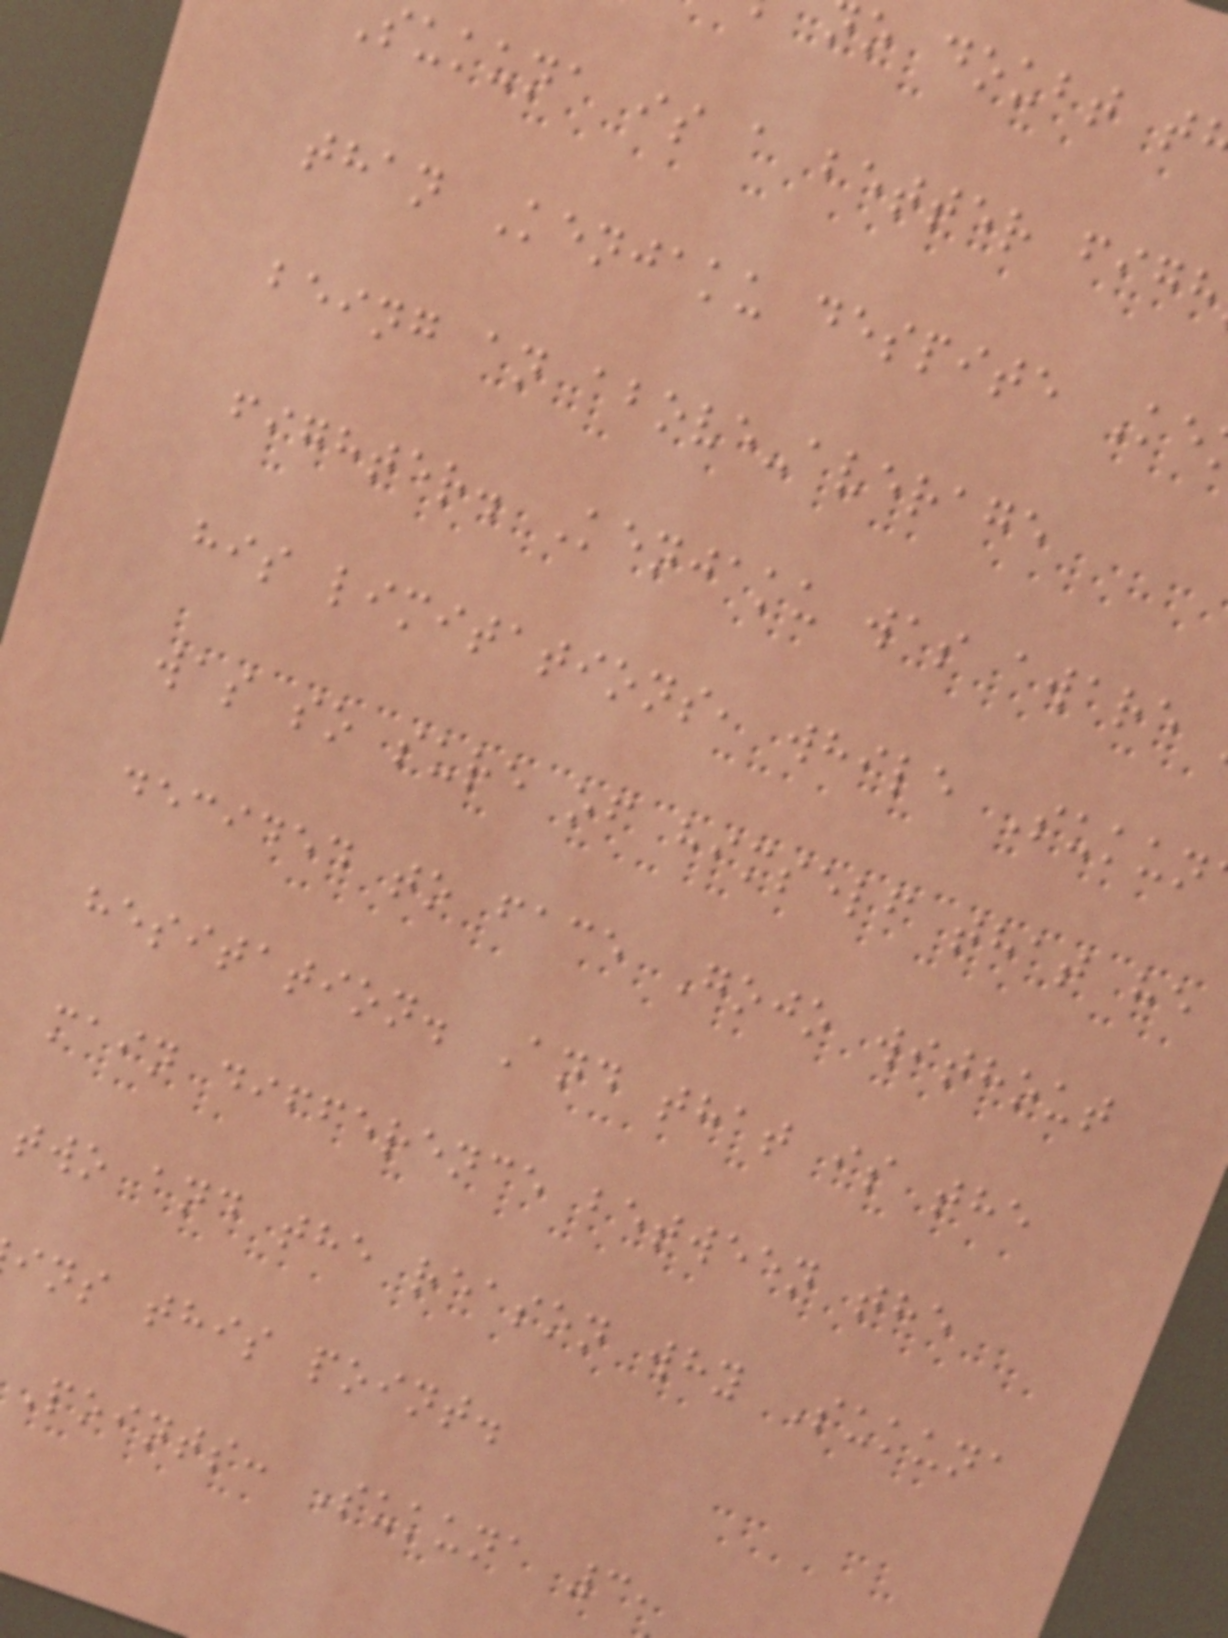o doubt t
sukuna is a better figh
than Kenjaku despite Ke
being an above-average
fighter. Kenjaku was aware
his limitations, while Sukun
was so sure of himself that he
decided to face Gojo without
hesitation. And that is the
main difference between the
two and the reason why Sukuna
ins this point.
Points: Sukuna 3,
